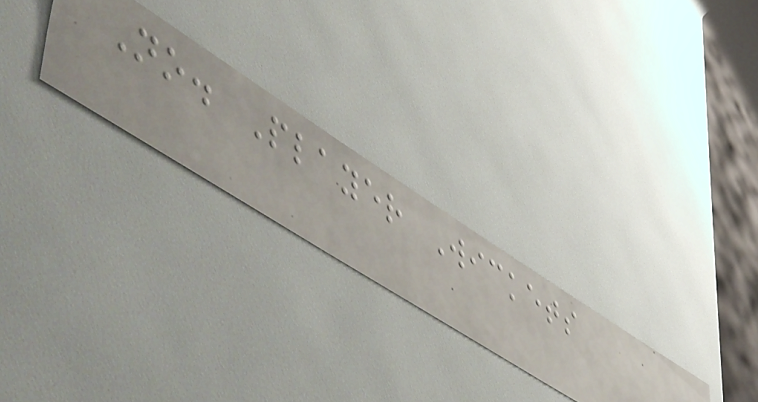No. Player Wickets
